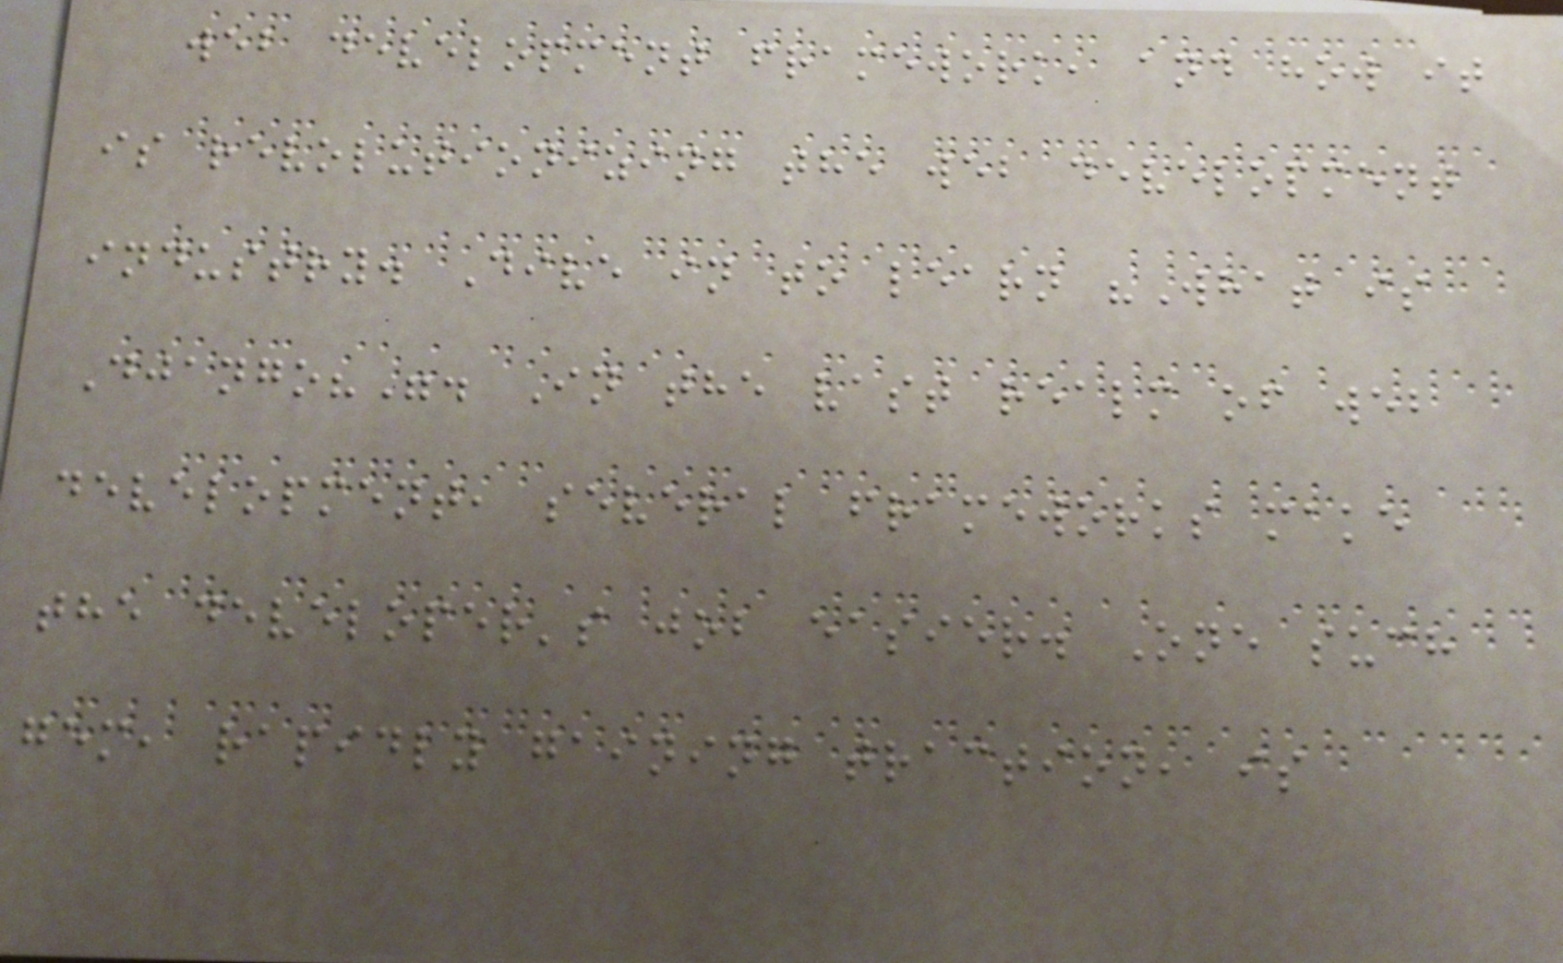web development framework, and how it
is revolutionizing the web development
industry. Dive in to learn "What is
Django?". In the vast realm of web
development, several frameworks make
the developer's job easier. One such
gem, rapidly gaining traction, is
